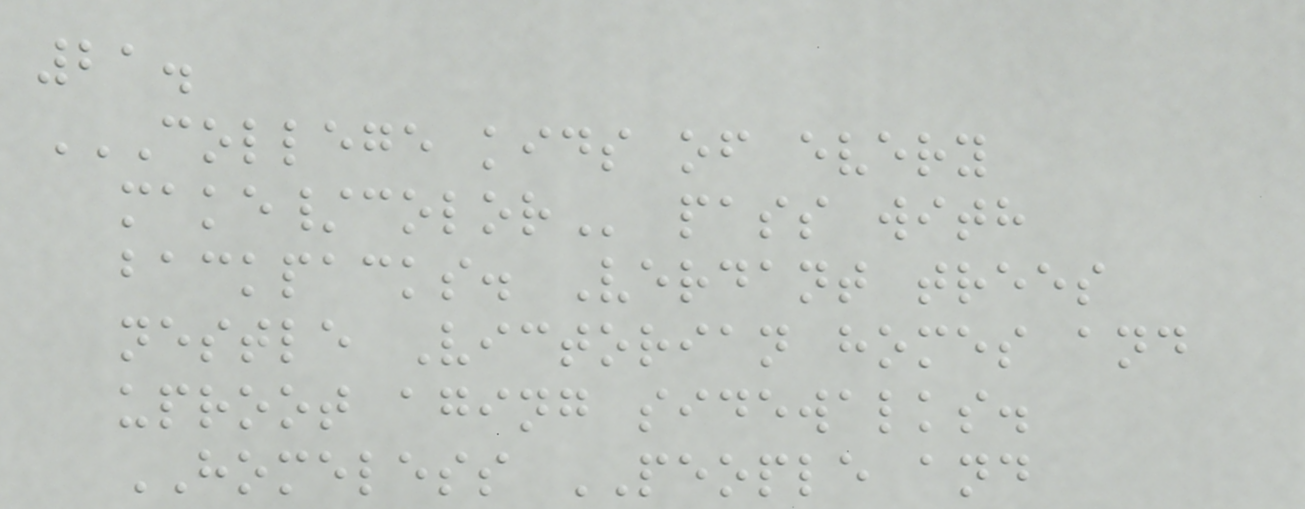21.
COLLEGE KIDS OF EVERY
MAKE/COLOR pass with
backpacks. Verdant trees
nestle Victorian homes and
uproot aging sidewalks.
HOMELESS PEOPLE and
